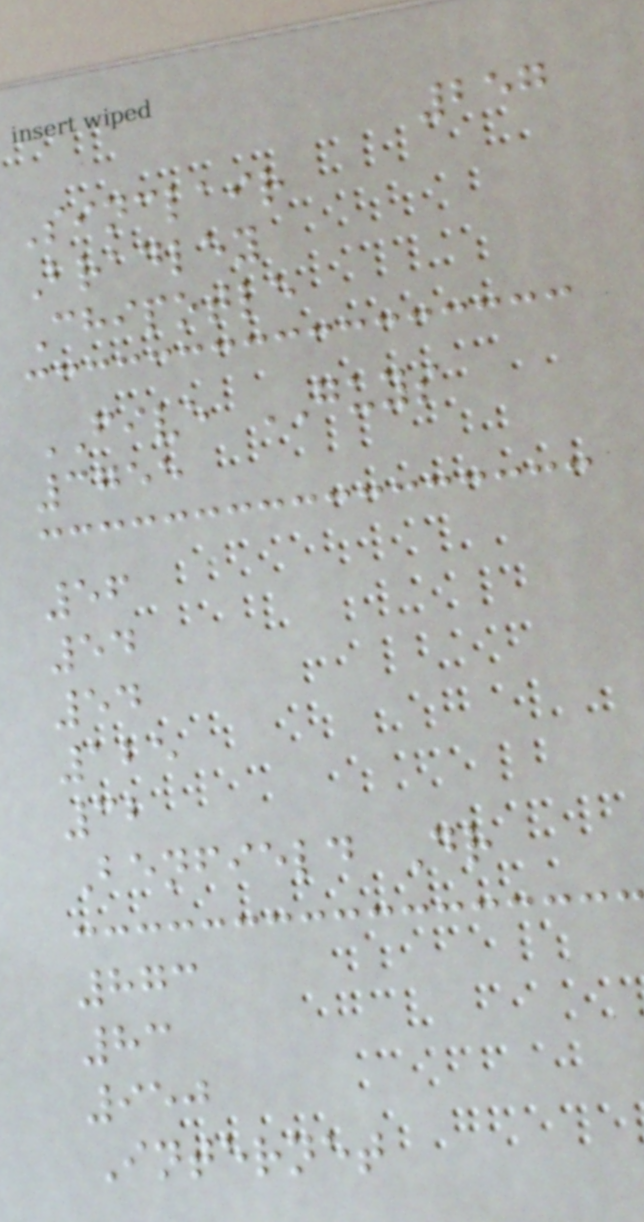257
Sinclair
Bradley
Chipotle
FIVE GUYS
3755
56
54
54
125
32
Benfield Dr
873
83
950
Internet
